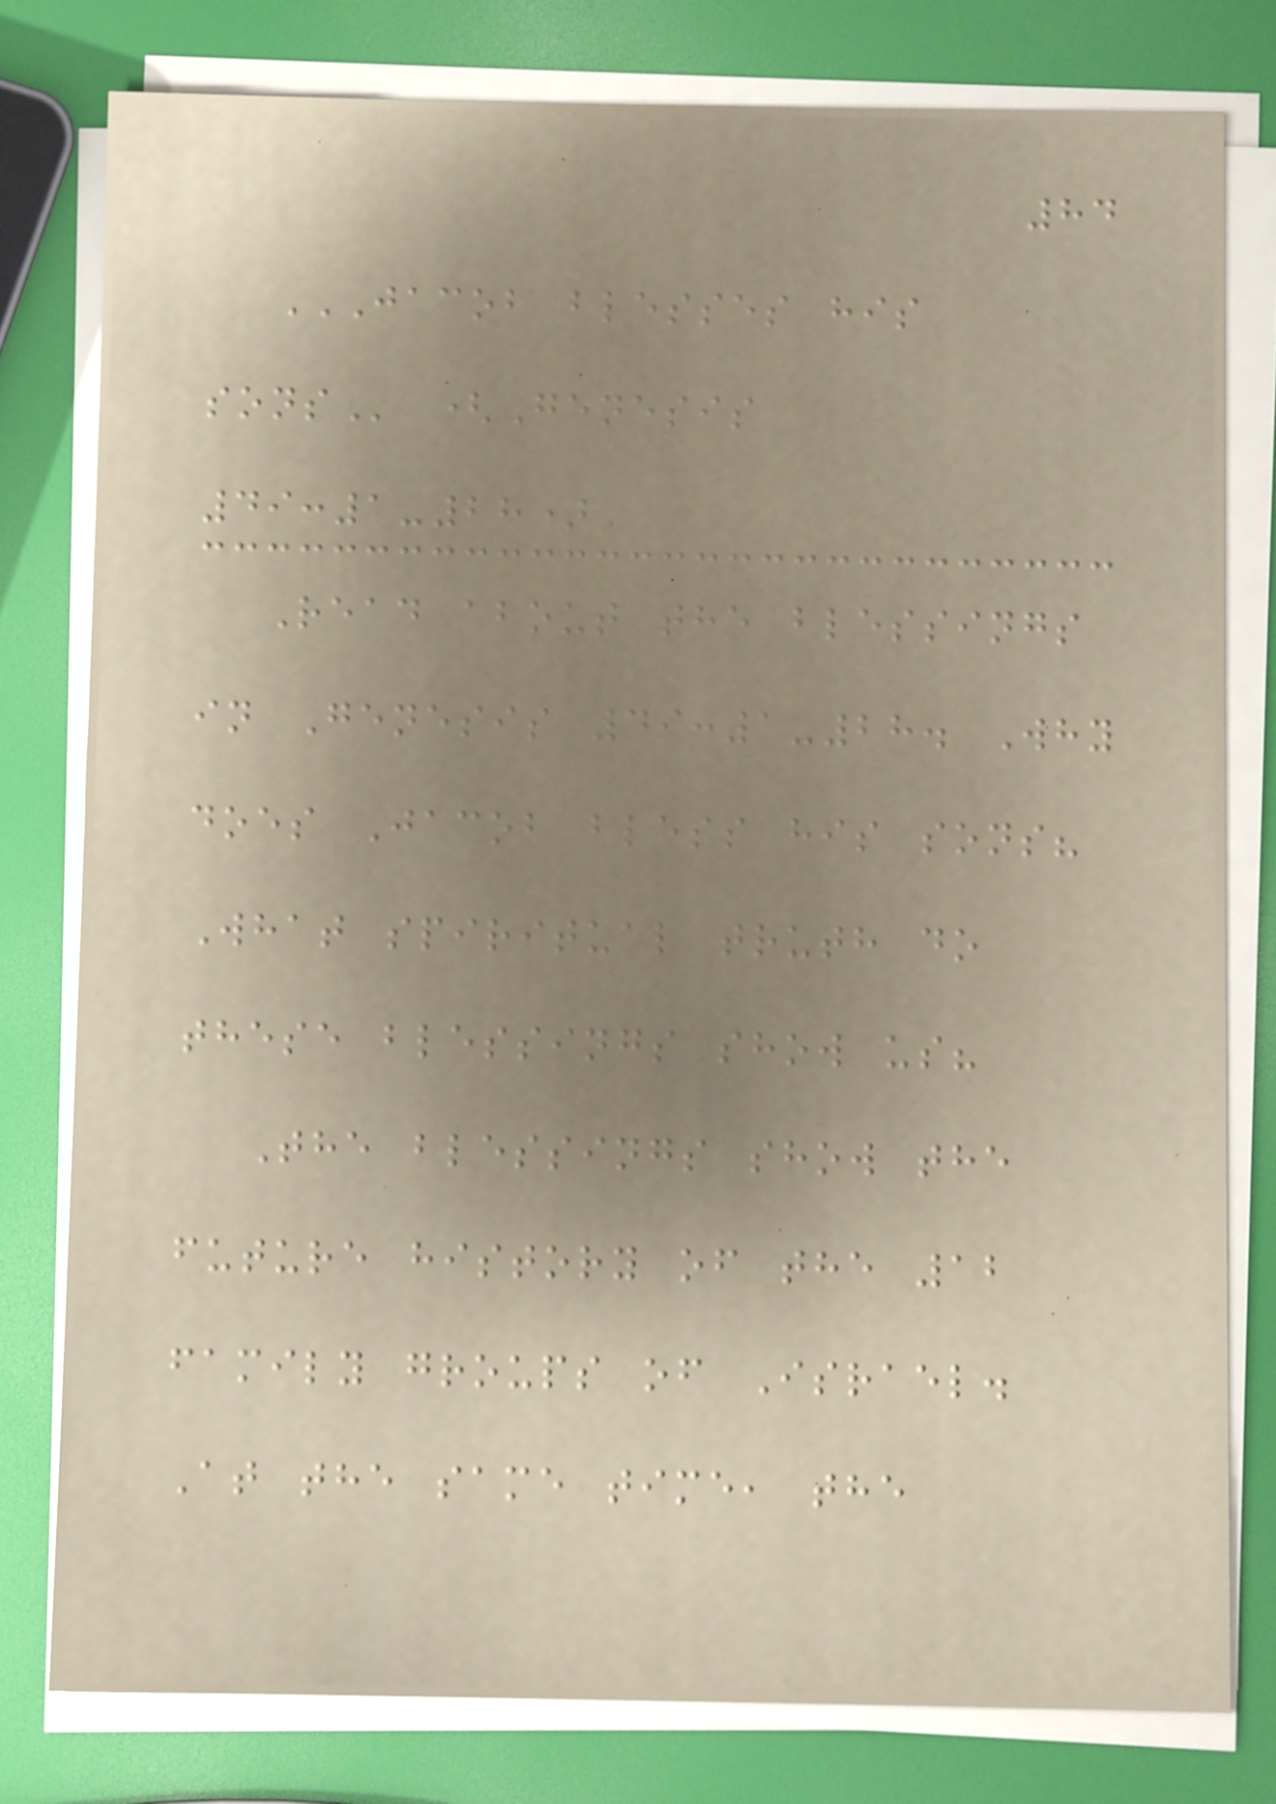84
JACOB BLESSES HIS
SONS (Genesis
49:1-28)
Read about the blessings
in Genesis 49:1-28. Why
does Jacob bless his sons?
What spiritual truth do
these blessings show us?
The blessings show the
future history of the 12
family groups of Israel.
At the same time, the
